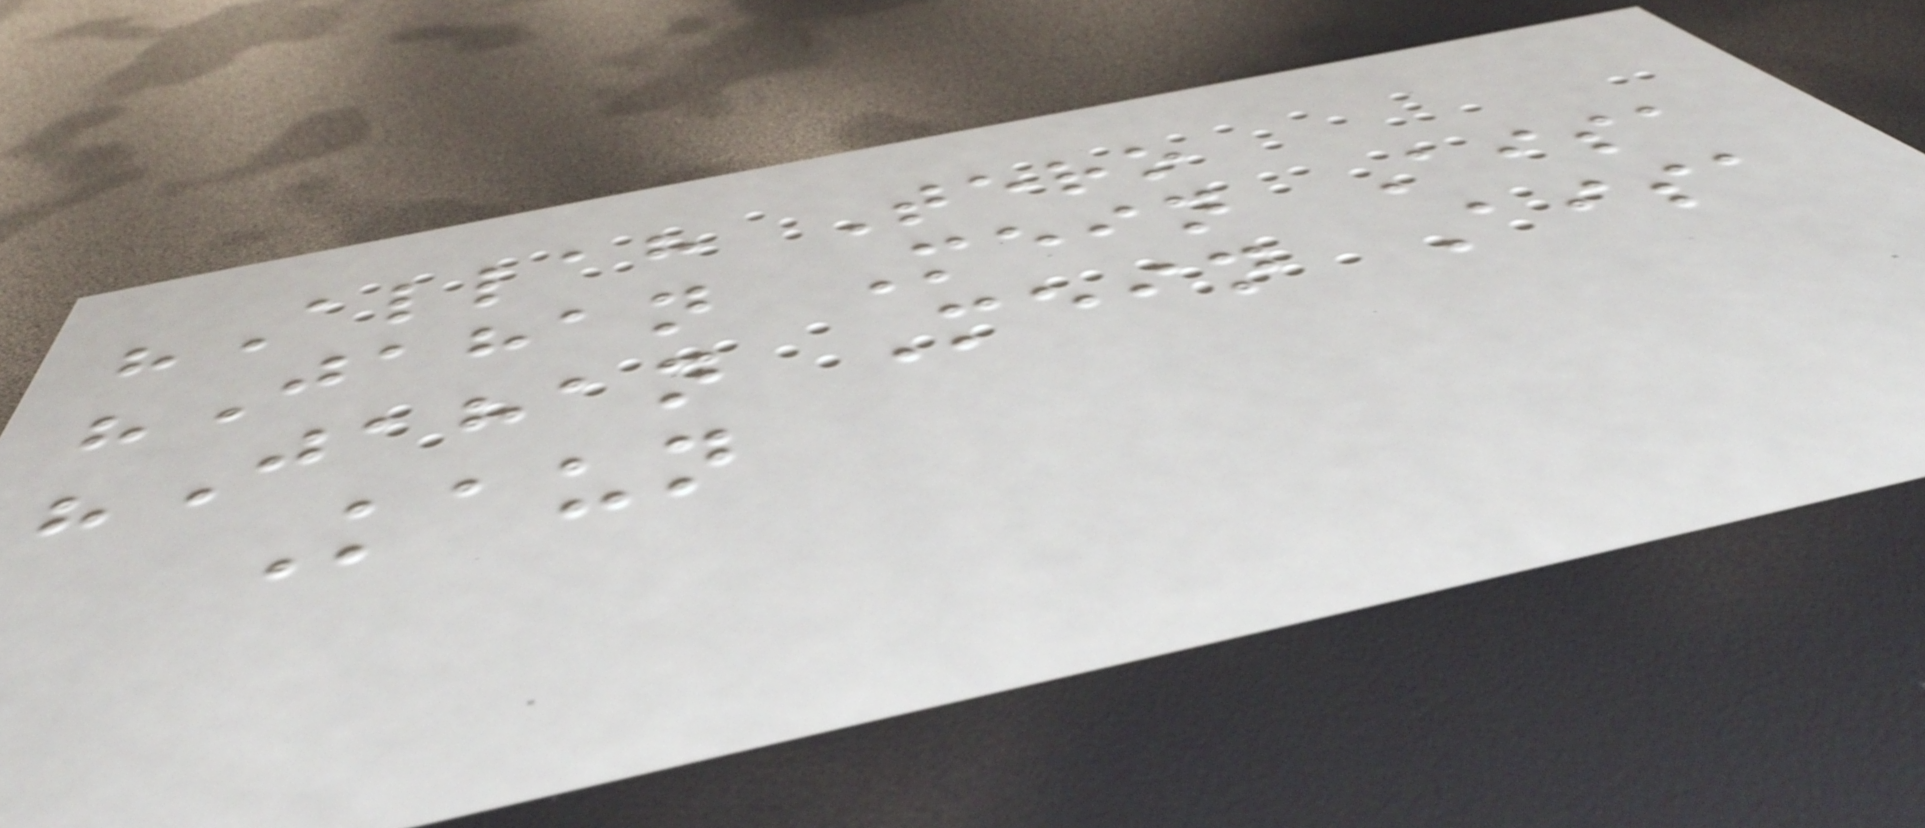"Allah Tero
"Jahan Mein Aisa
"Jahan Mein Aisa
Kaun
